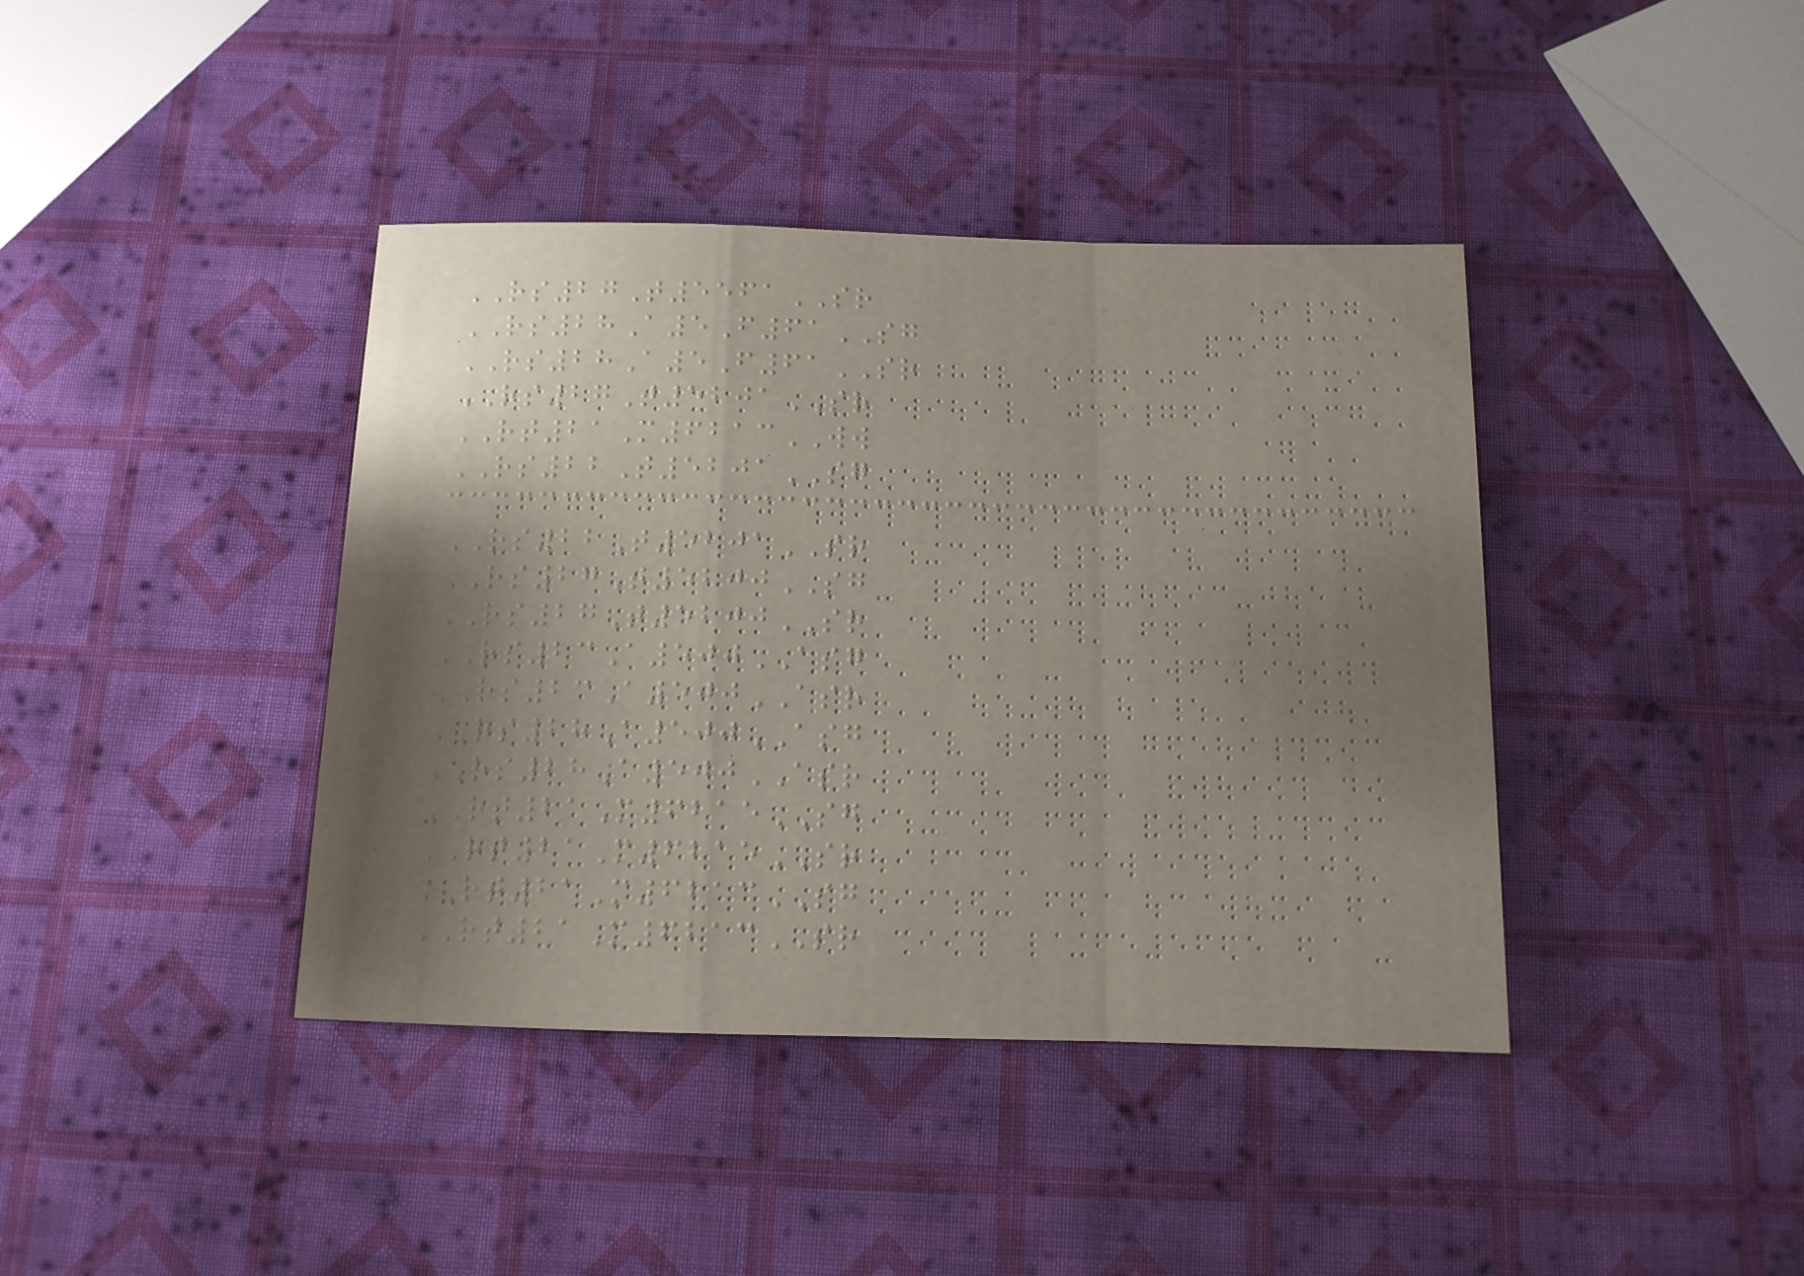RS27T5561SR
RS28A5F61SG
RS28A5F61SR
RS27T5201SR
RT21M6213WW
RS22T5201SG
RS22T5201SR
RS27T5200SG
RS27T5200SR
RS23A500ASG
RS23A500ASR
RS28A500ASG
RS28A500ASR
RT21M6215SG
RT21M6215SR
RT21M6213SG
RT21M6213SR
